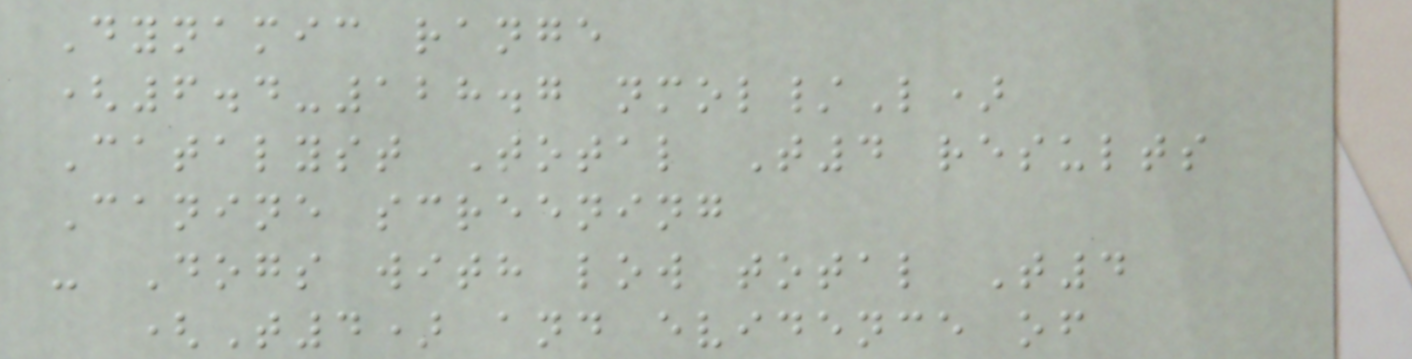Dynamic range
(6.4-128.7 nmol/L)
Catalyst Total T4 results
Canine screening
- Dogs with low total T4
(T4) and evidence of
